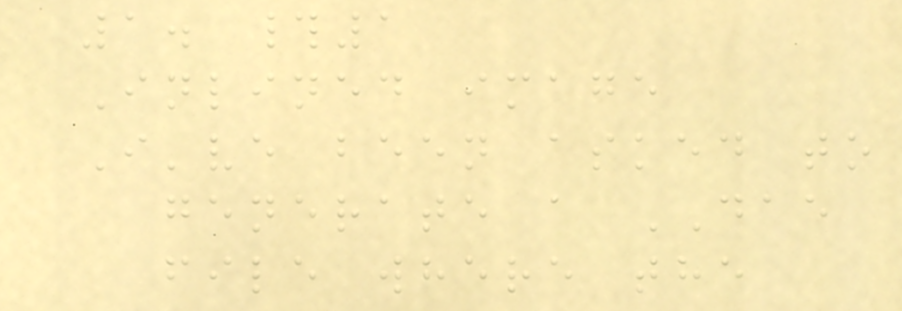1. #1
Inlined image
I've been asked to
generate a DAE
file where the
